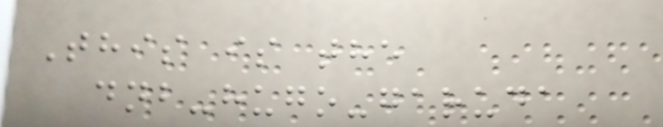This is the
dnb-hugo-garuda
